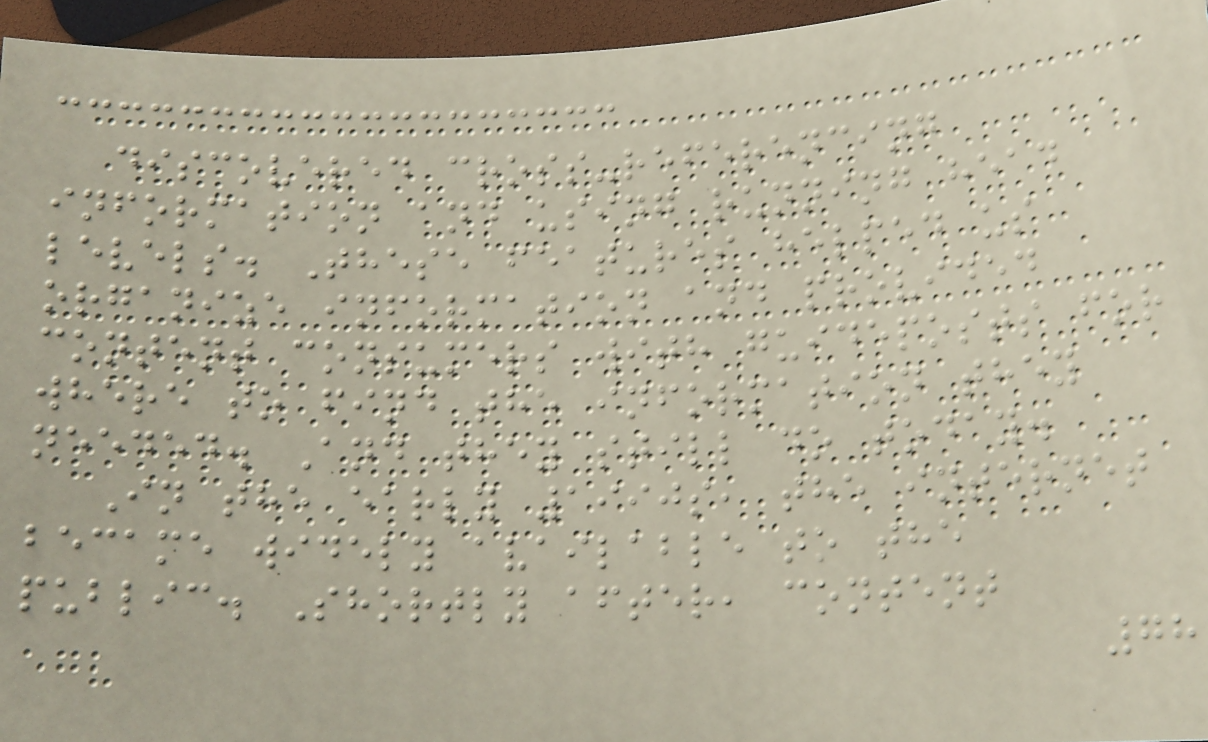discovered cross-referencing
information and using running head
levels. These features helped us
organize information and provided
content consumers with guideposts for
where to find the information they
needed. And they still do today.
In the early 1990s, the internet
became widely available to the
public. Shortly after, content
78
